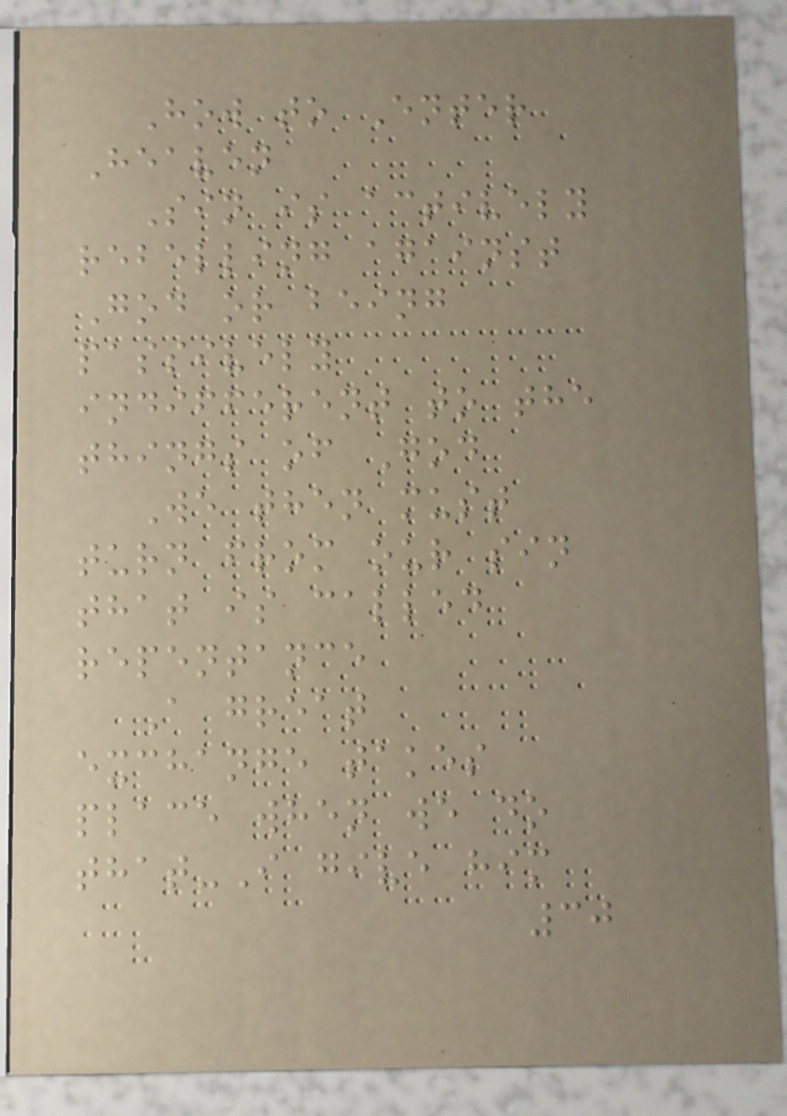How to Enter
Heaven
Sin is actively
rebelling against
God or being
passively
indifferent to the
things of God
We then must
turn from our sin
that is called
repentance
A great
exchange takes
place when we do
that-I give him
30
